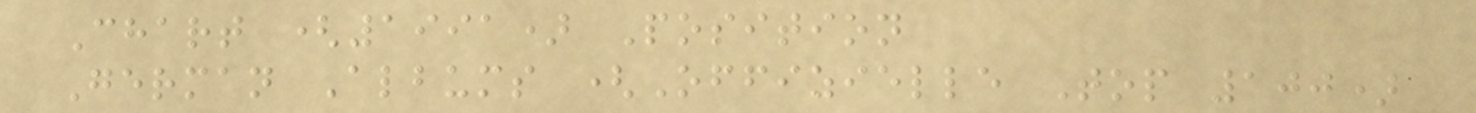Chart (1991) Position
German Albums (Offizielle Top 100)
